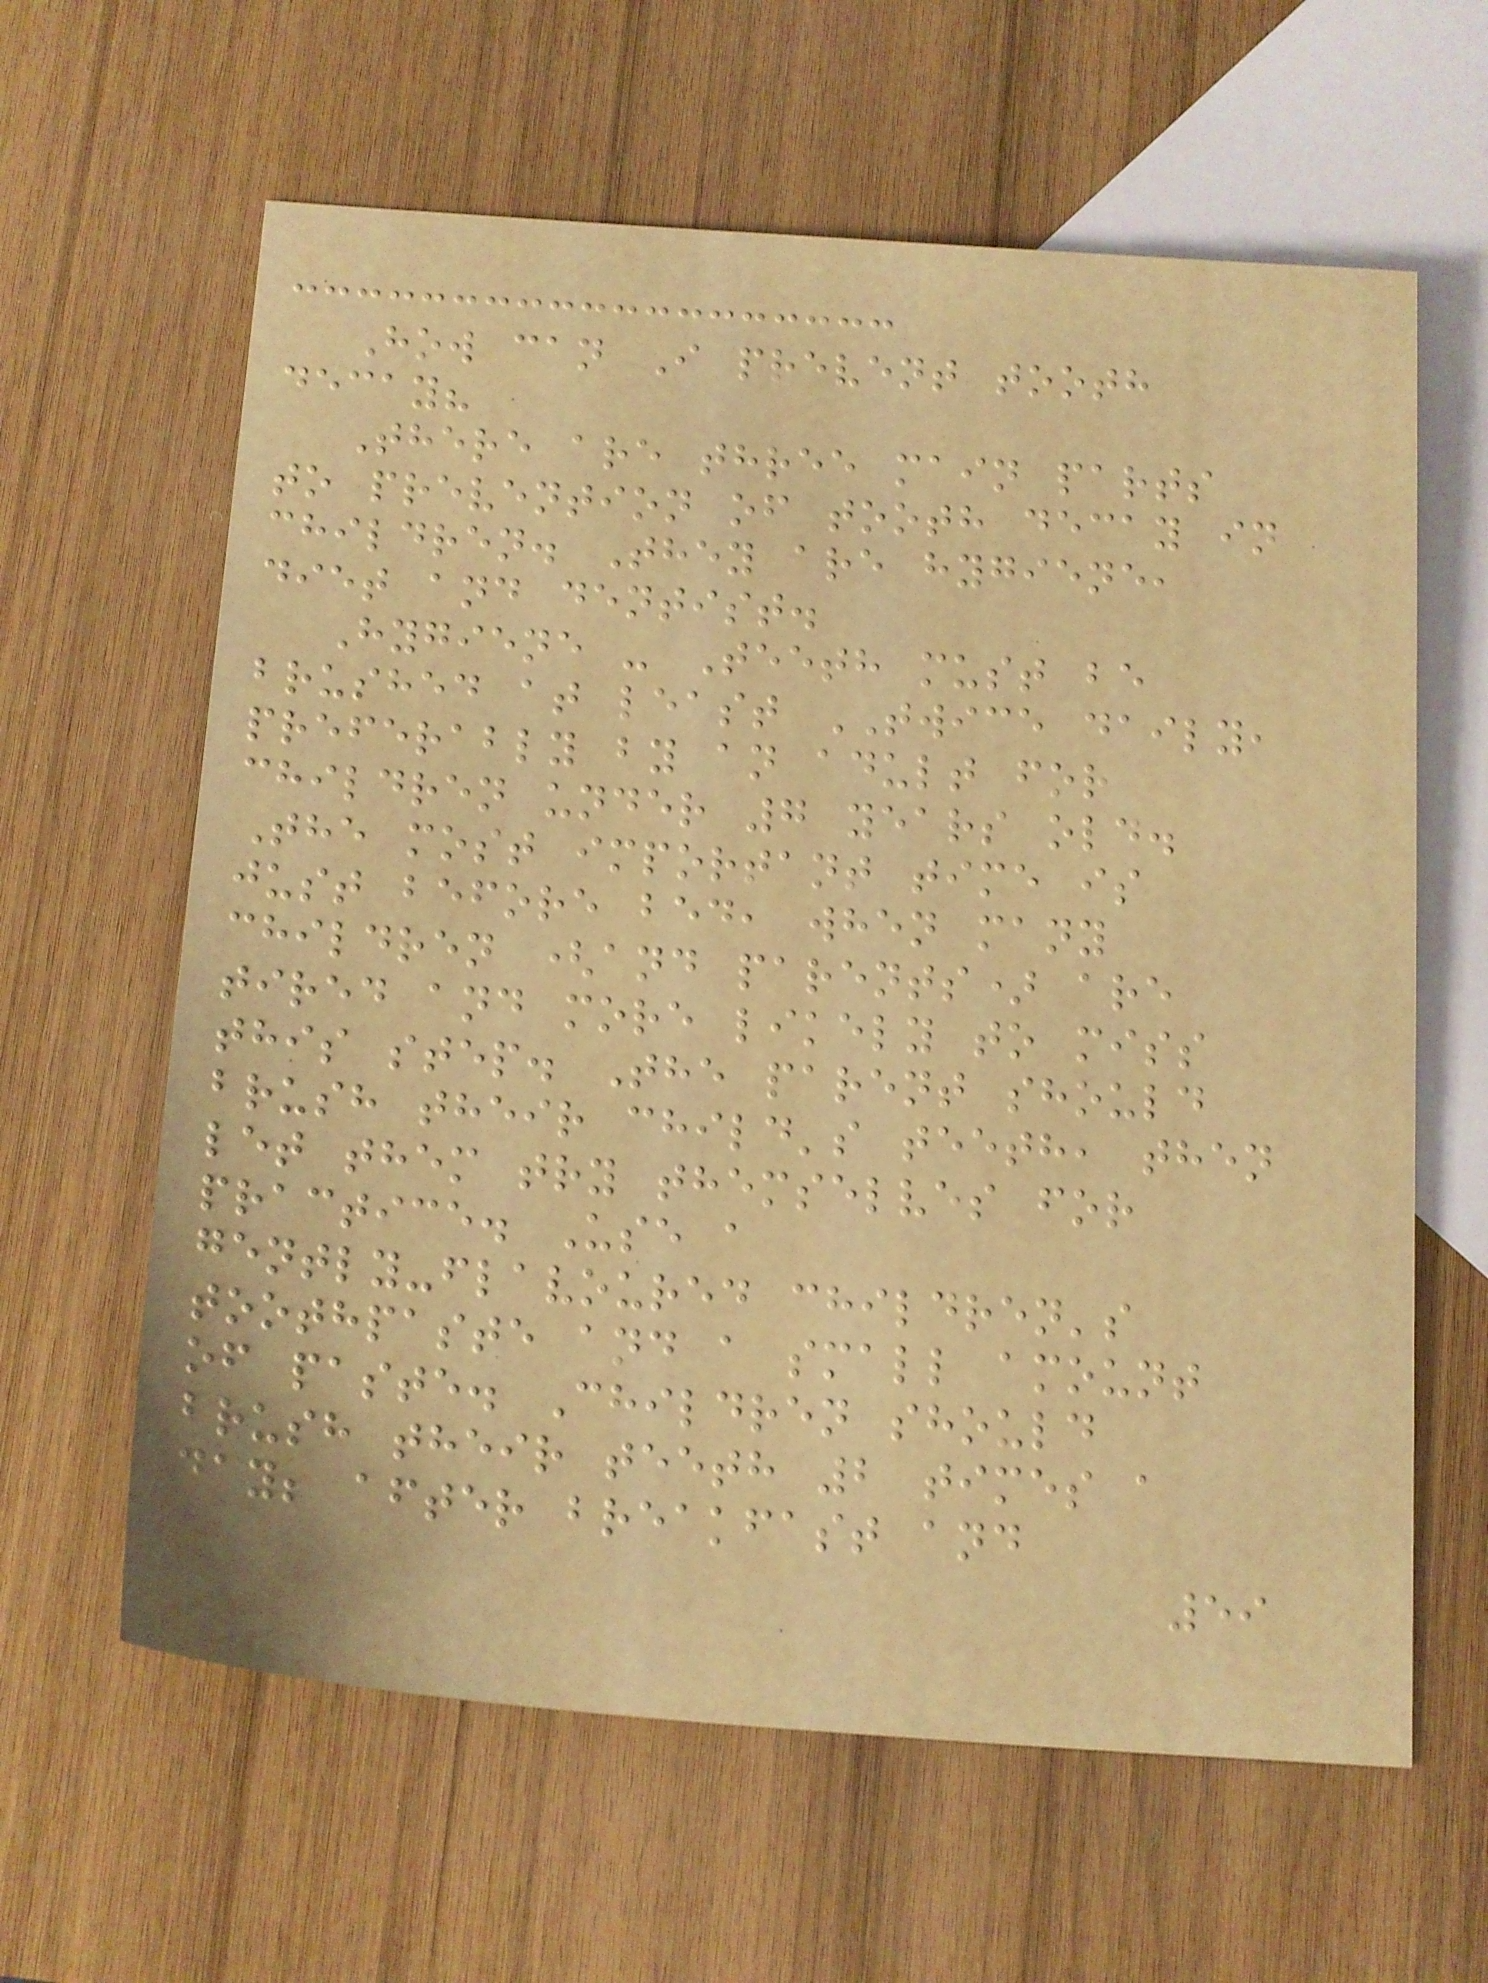How can I prevent tooth
decay?
There are three main parts
to prevention of tooth decay in
children. They are hygiene,
diet and dentist.
Hygiene - Teeth must be
brushed at least TWICE daily,
preferably by an adult for
children under 7 years old.
The most important time is
just before bed, when many
children (and parents) are
tired and more likely to miss
this step. The parent should
brush their child's teeth, then
let them try themselves for
practice. Use a
gently-flavoured children's
toothpaste and a small amount
of paste. Children should
brush their teeth 2 times a
day; after breakfast and
59
